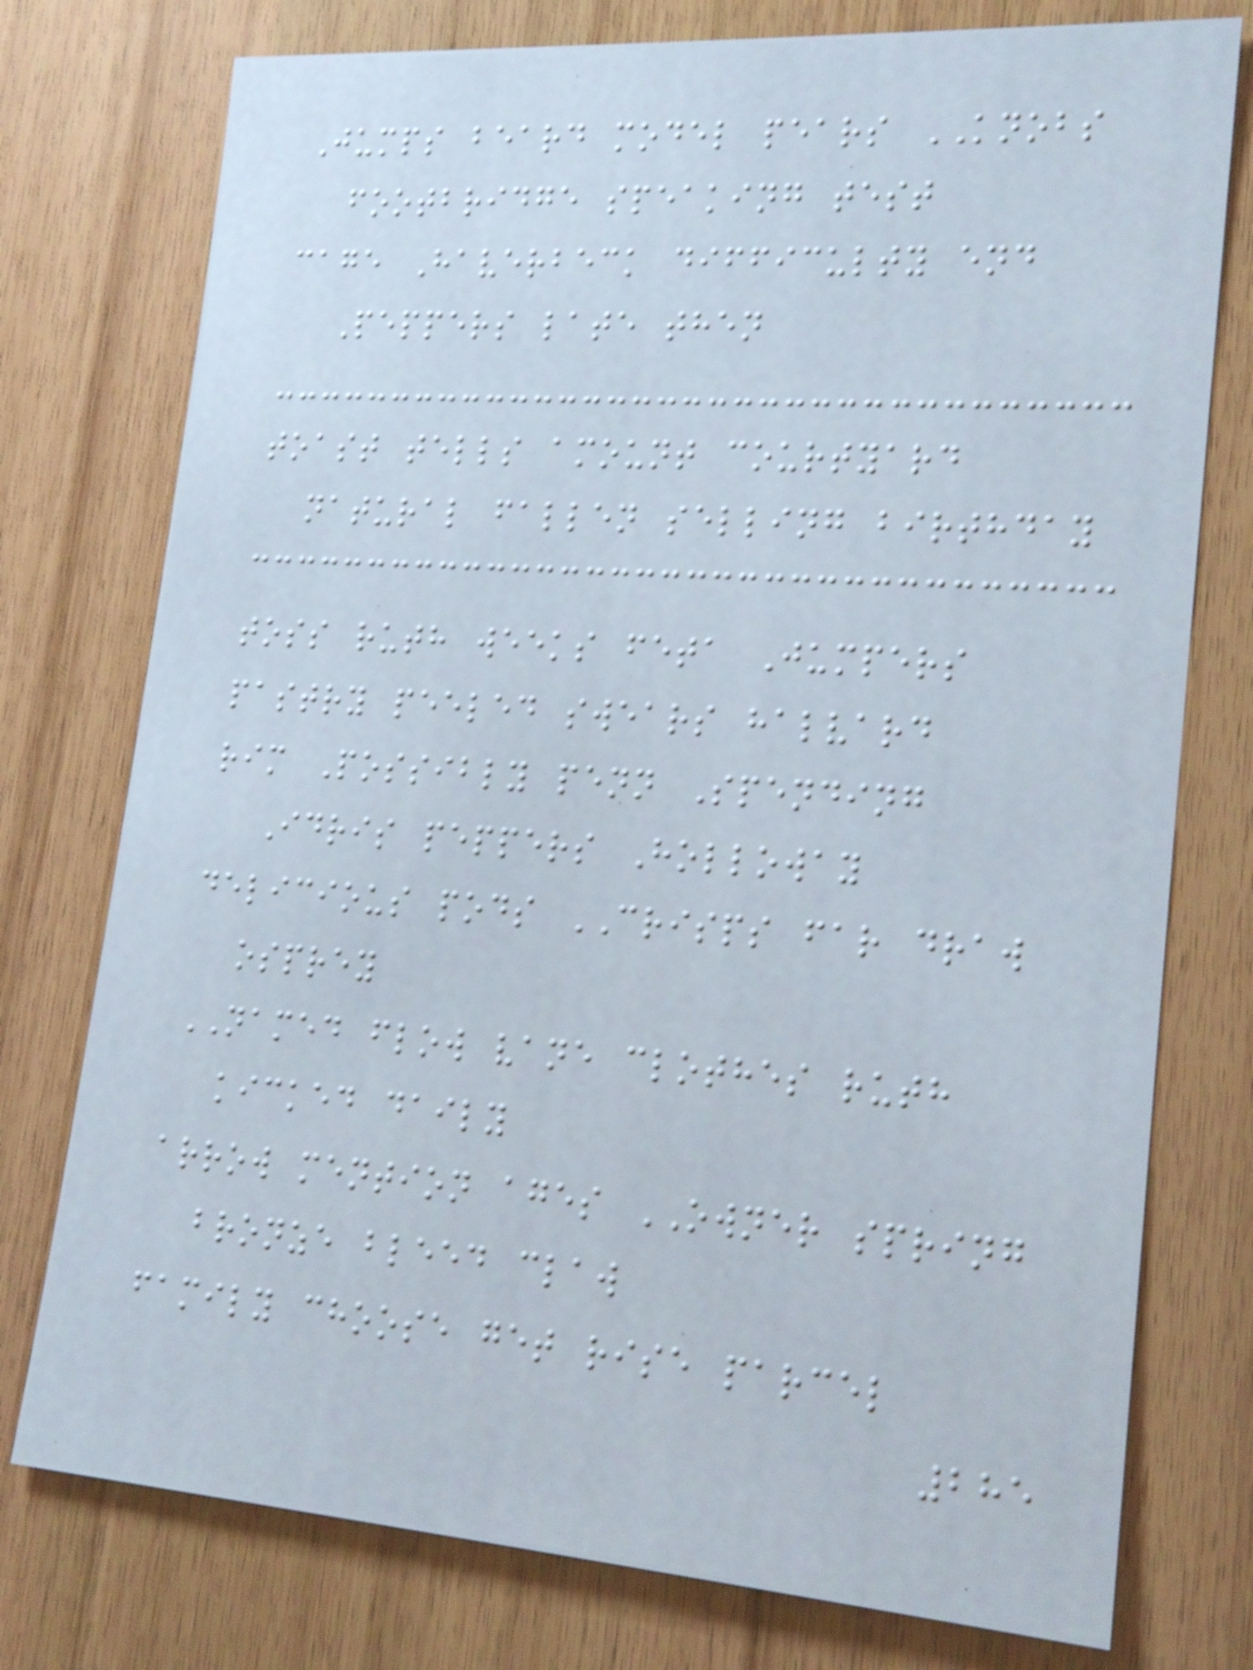Jumps beard model pears KNOBS
footbridge speaking test
cage Haverbeck difficulty end
Peppers late then
toast tells amount courtyard
natural fallen selling birthday
toss ruth weeks feta Jumpers
pastry peeled swears halvard
rim Possibly penn Spending
Idris peppers Holloway
delicious pods CRISPS far draw
osprey
NAMED flow vane clothes ruth
kicked daily
arrow mention ages OWNER spring
bronze bleed claw
family choose get rise parcel
285
